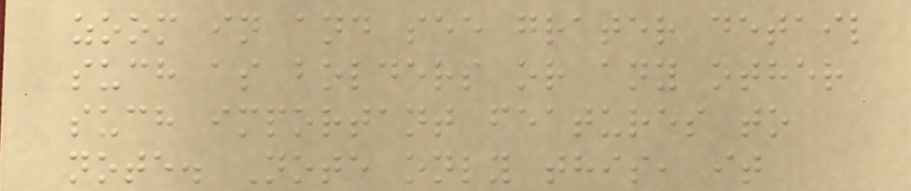zoom in and see grater detail
such as bolders or any other
such important features to
note. Note only this, it
